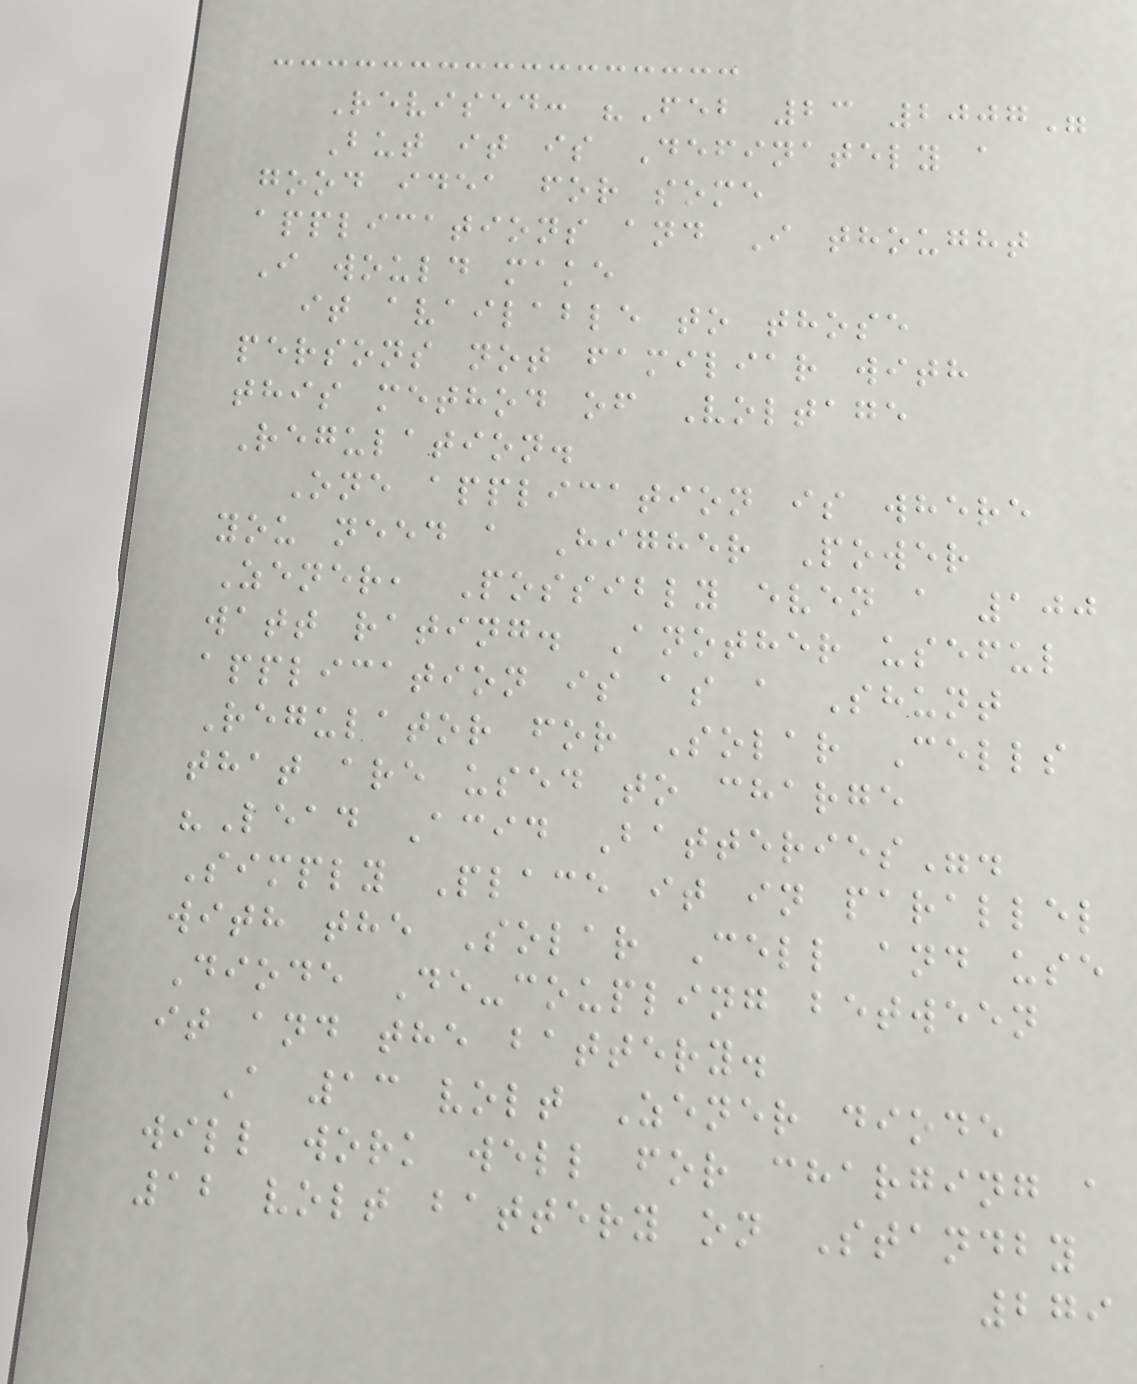Revised: "Feb 23 2007"
But it is Definately a
good idea for some
applications and I thought
I would make
it available to those
persons not familiar with
this method of Voltage
Regulation.
One application is where
you need a Higher Power
Zener, Possibly even a 100
watt rating. Another useful
application is as a Shunt
Regulator for Solar Cells
that are used to charge
"Lead Acid Batteries".
Simply Place it in parallel
with the Solar Cell and use
Diode De-coupling between
it and the battery.
A 13 volt Zener diode
will work well for charging a
12 volt battery on Standby
279
